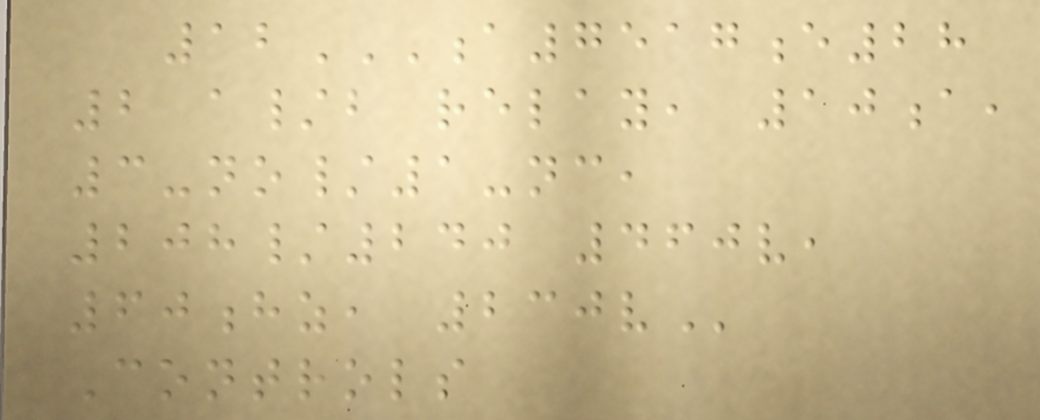12A7517E28
2 A/B RELAY, 10A,
3-NO/1-NC,
208/240 460V,
60HZ, 230V
Controls
